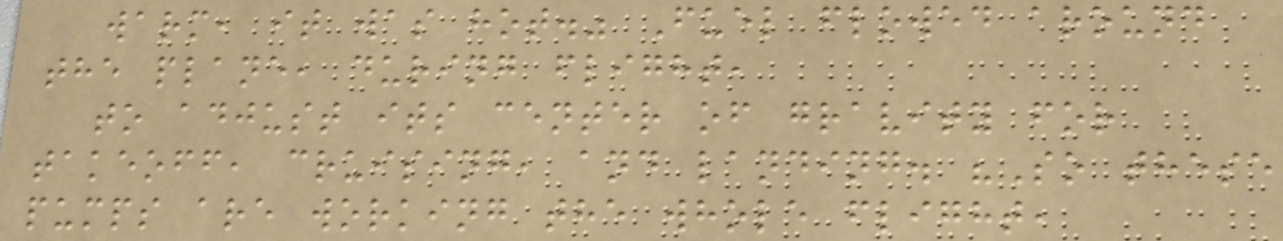warm, it was hot." Fuel flowed around
the plane, during flight,
to adjust its center of gravity for
takeoff, cruising, and landing. "So these
pumps are working the whole flight,
